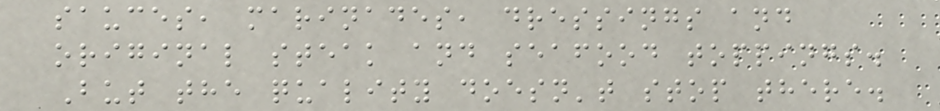sauces, marinades, dressings and
original steak and seafood toppings.
But the quality doesn't stop there.
